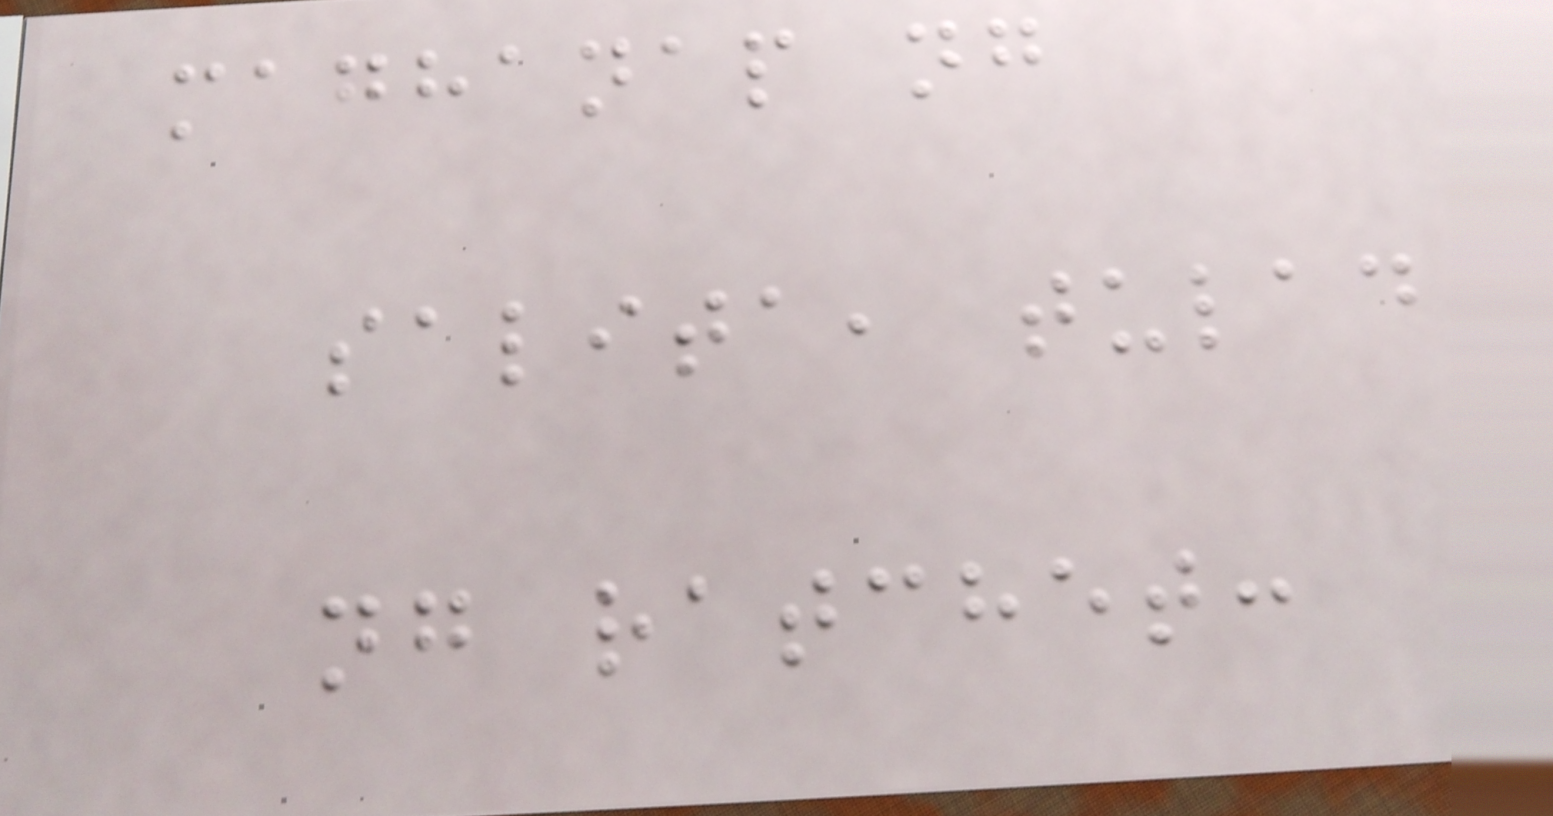maghanap ng
salita, tulad
ng ratchet:
